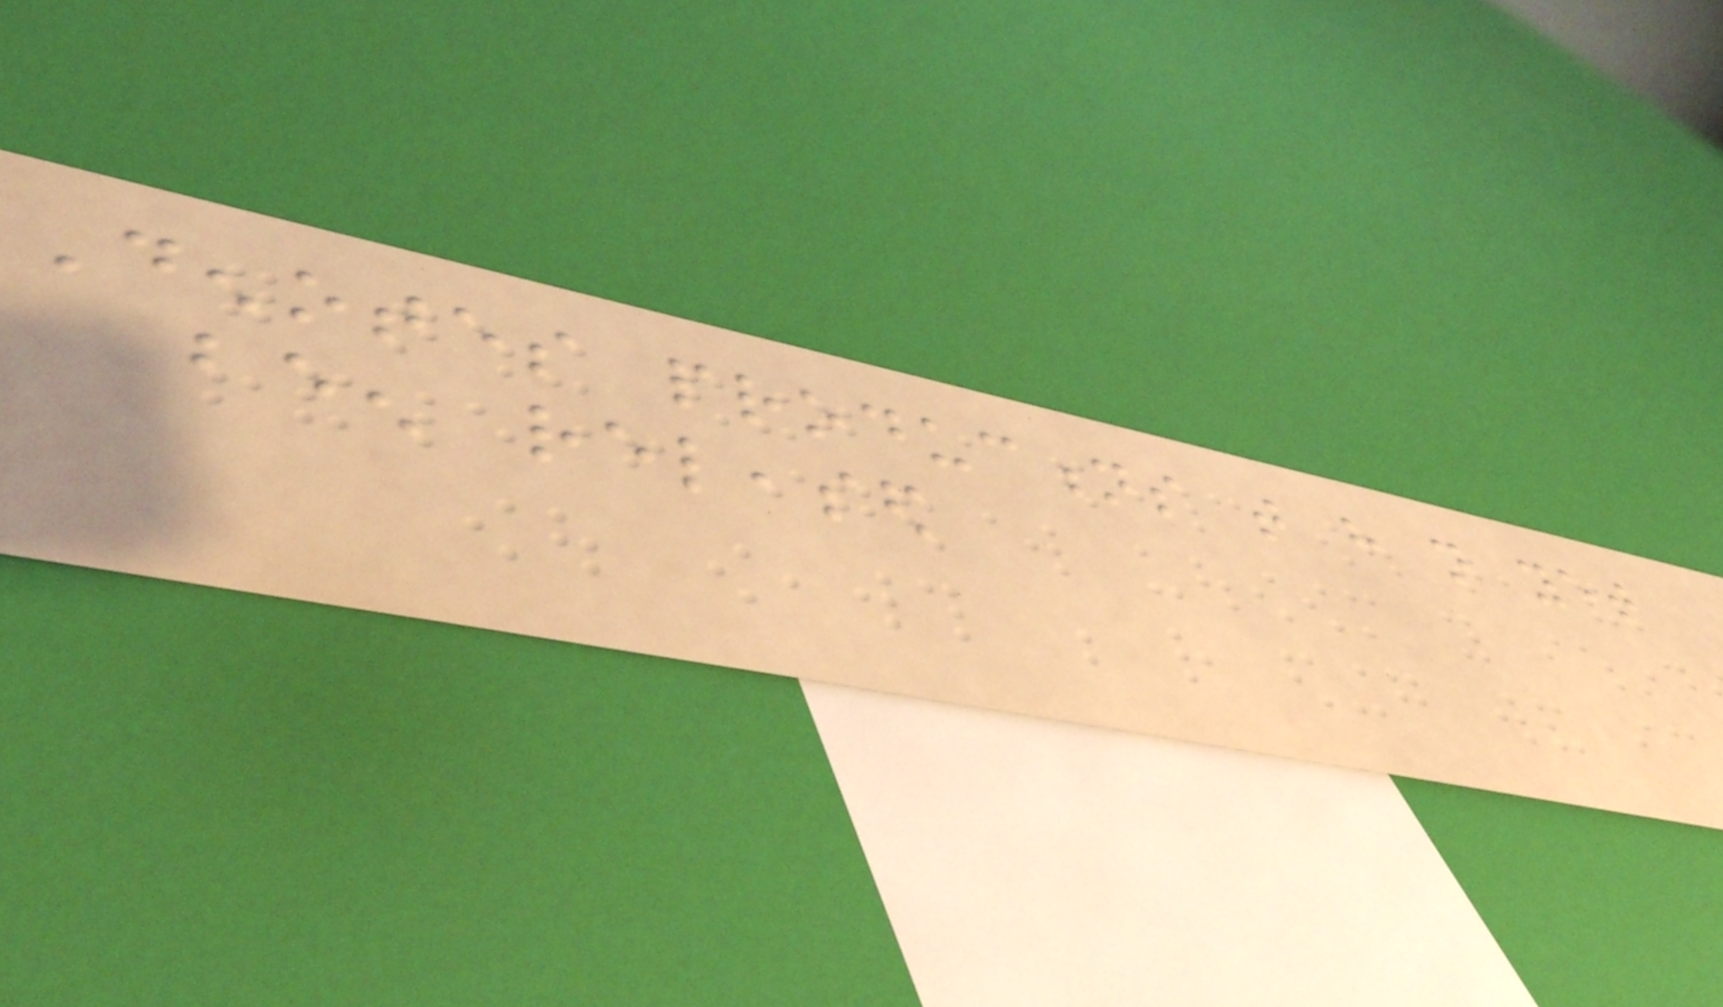Denotes productions that have not yet
been released
